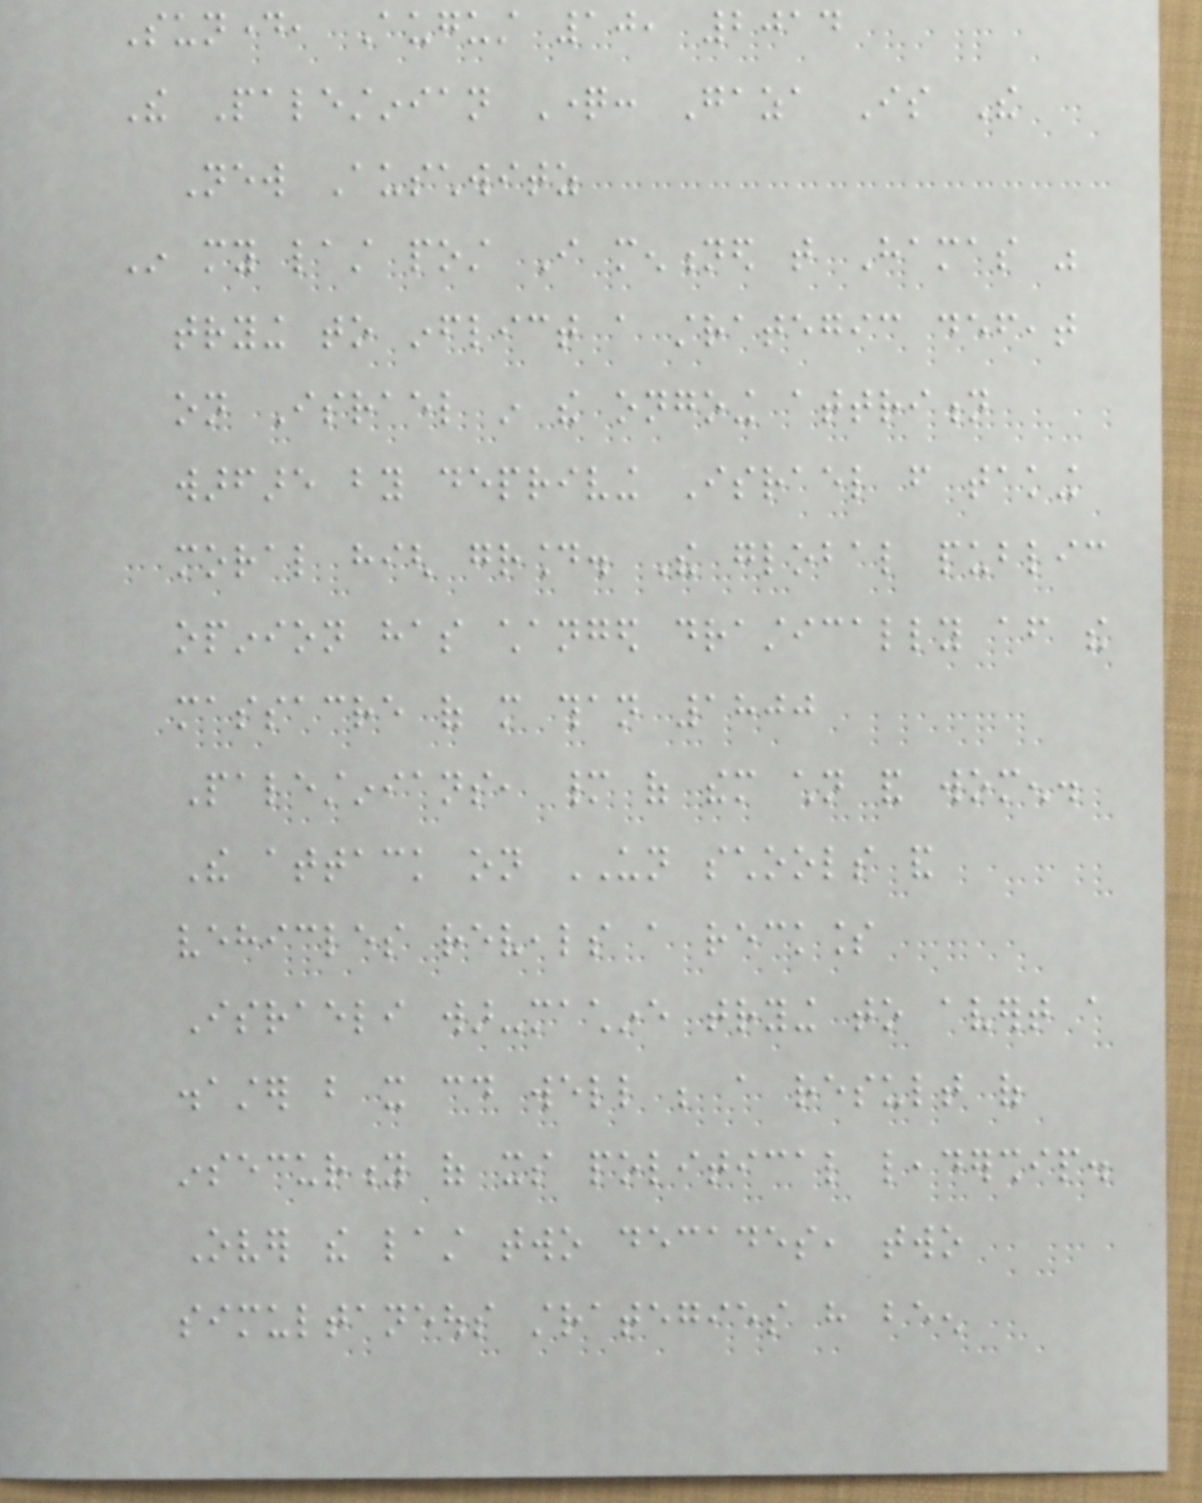Sunday, August 10, 2014
The Palestinian Question: Gaza Is The
New Auschwitz
In my last post I mentioned that Hamas was
trying to inflict a strategic defeat
on Israel in the ongoing attrition
warfare by depriving Israel from taking
moral high ground. The global public
opinion has changed drastically after the
massacre of more than 1800
Palestinians, many of them children and women.
The attack on UN schools and
vehicles reveals a reckless
Israeli war-machine trying to avert a
disaster but it could well be a result of
insecurity of its political leadership.
Over the last two decades, two
simultaneous strategies have been
